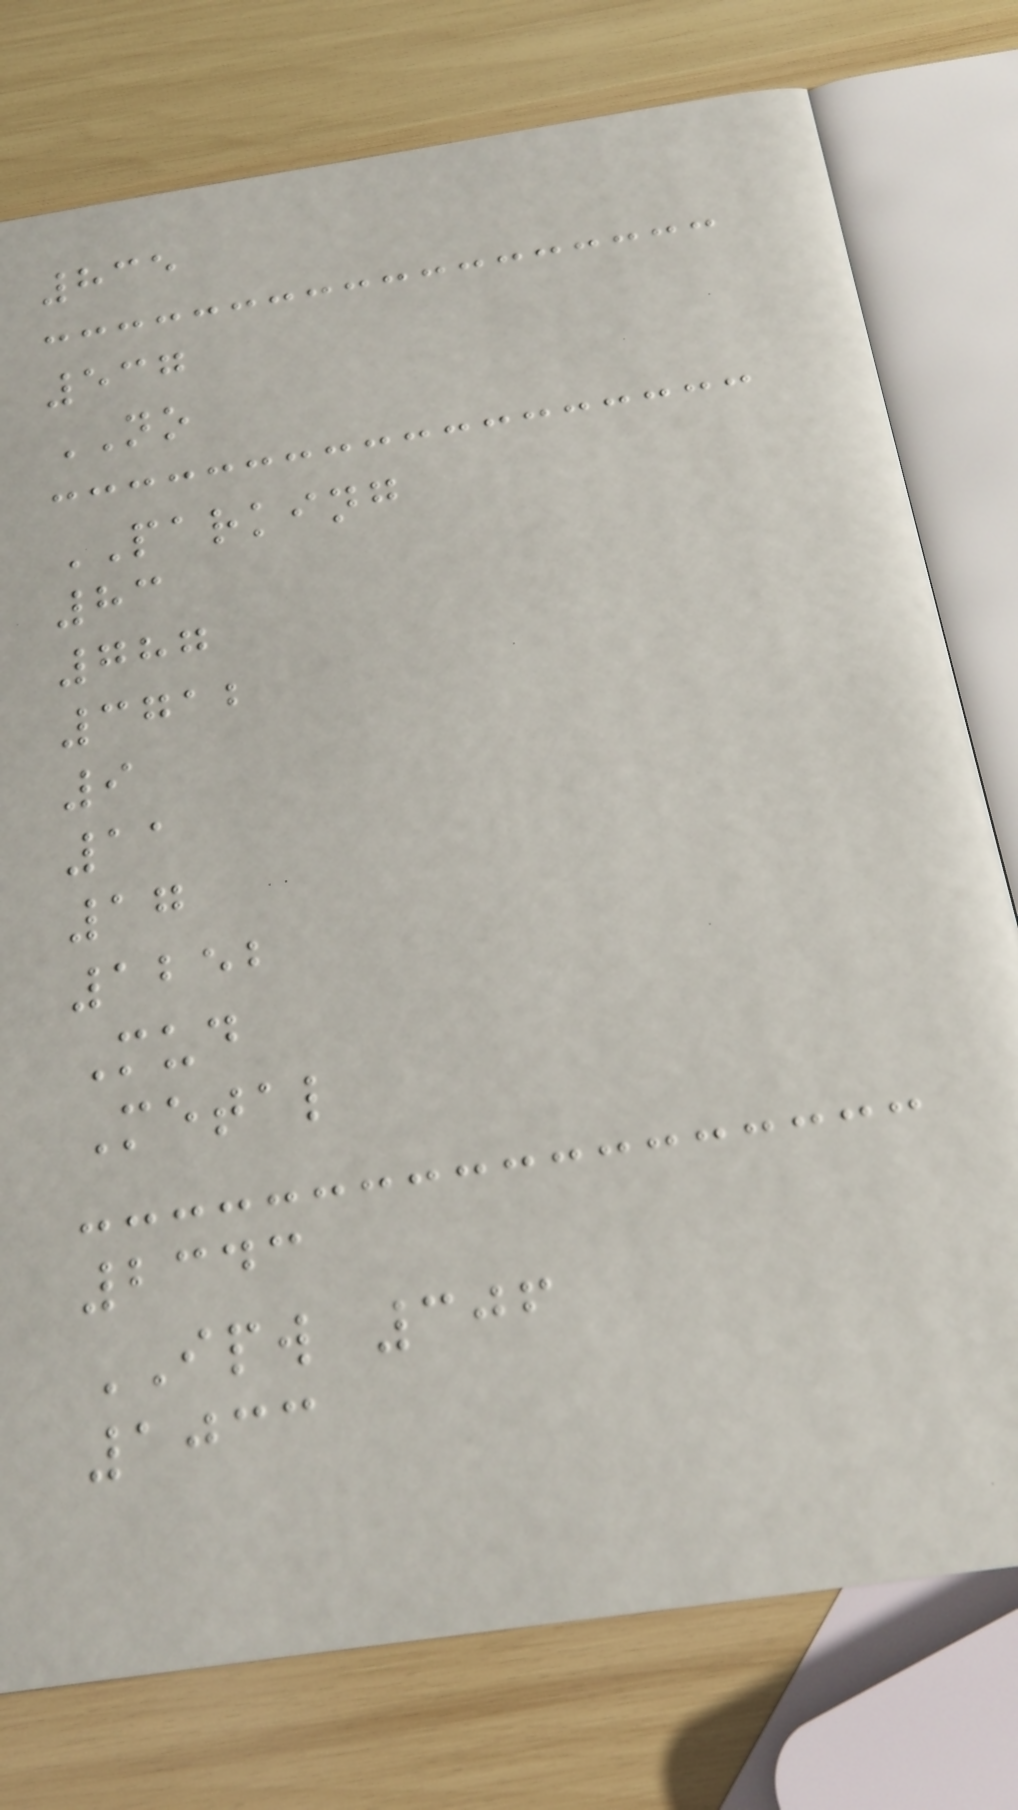835
537
NO
PARKING
83
787
3712
9
11
17
1252
Mud
Metal
2343
IPW 306
1033
